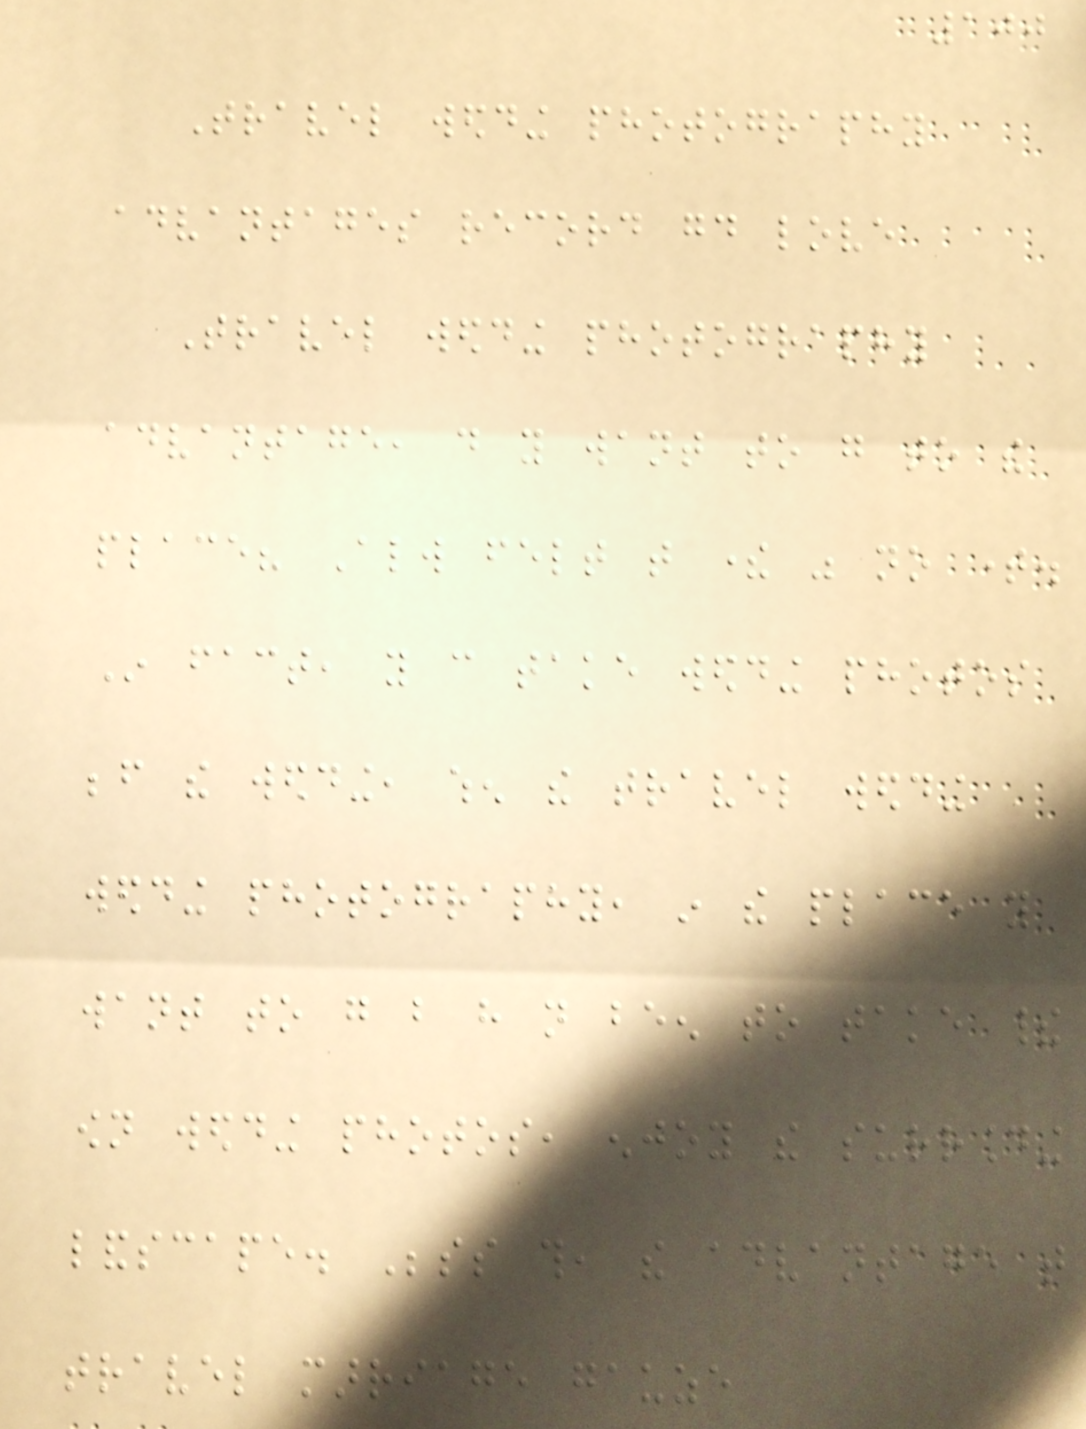100
Travel wedding photography
advantages record good love
Travel wedding photography
advantage, do you want to go to the
place? Always felt that there was no time.
In fact, you can take wedding photos
before the wedding, when the travel wedding
wedding photography, in the place you
want to go but have not been to take their
own wedding photos, enjoy the surrounding
landscape. Besides this, the advantage that
travel marriage gauze
